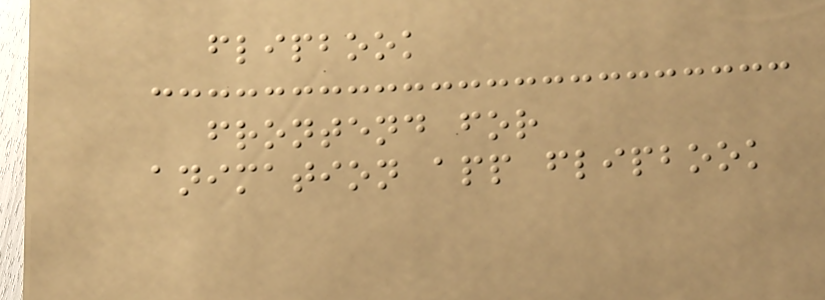flipbook
frontend for
animation app flipbook
